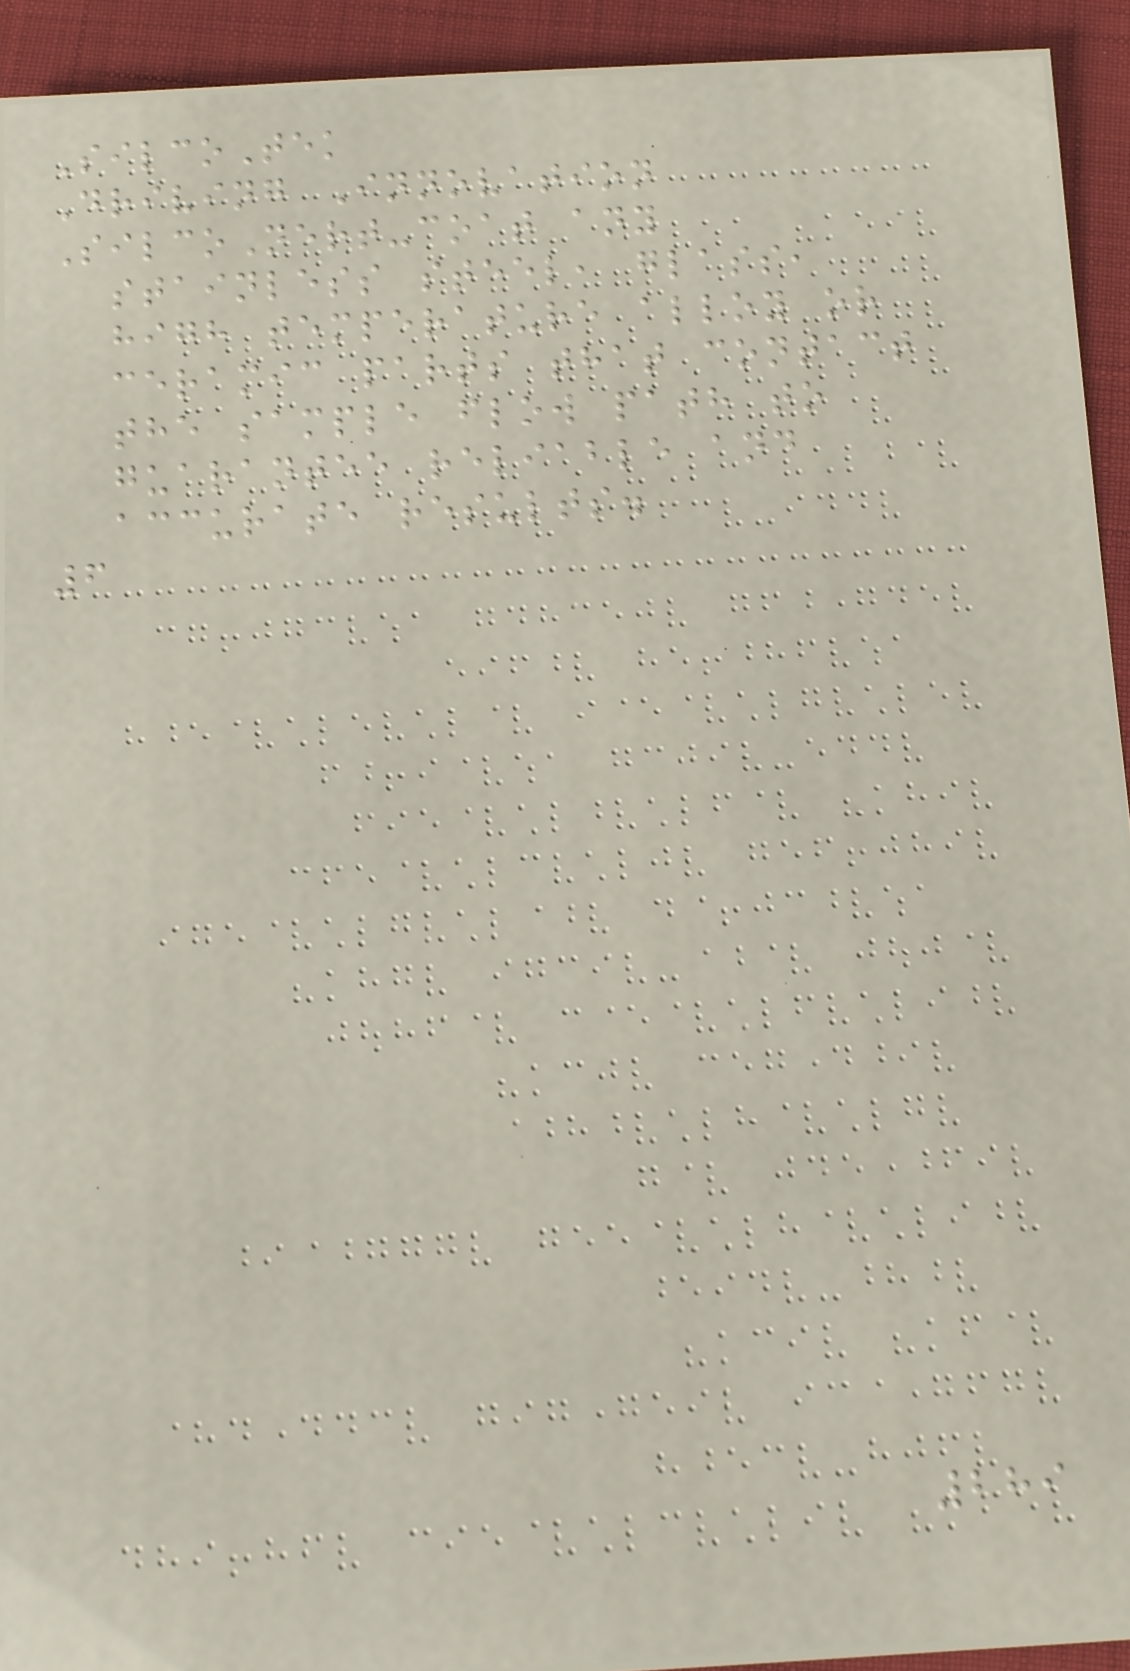SilcoTek
Driving Innovation
SilcoNert-coat any
stainless steel, glass,
high temperature alloy or
ceramic parts that contact
the sample flow path to
guarantee reliable and
accurate results.
6
289
